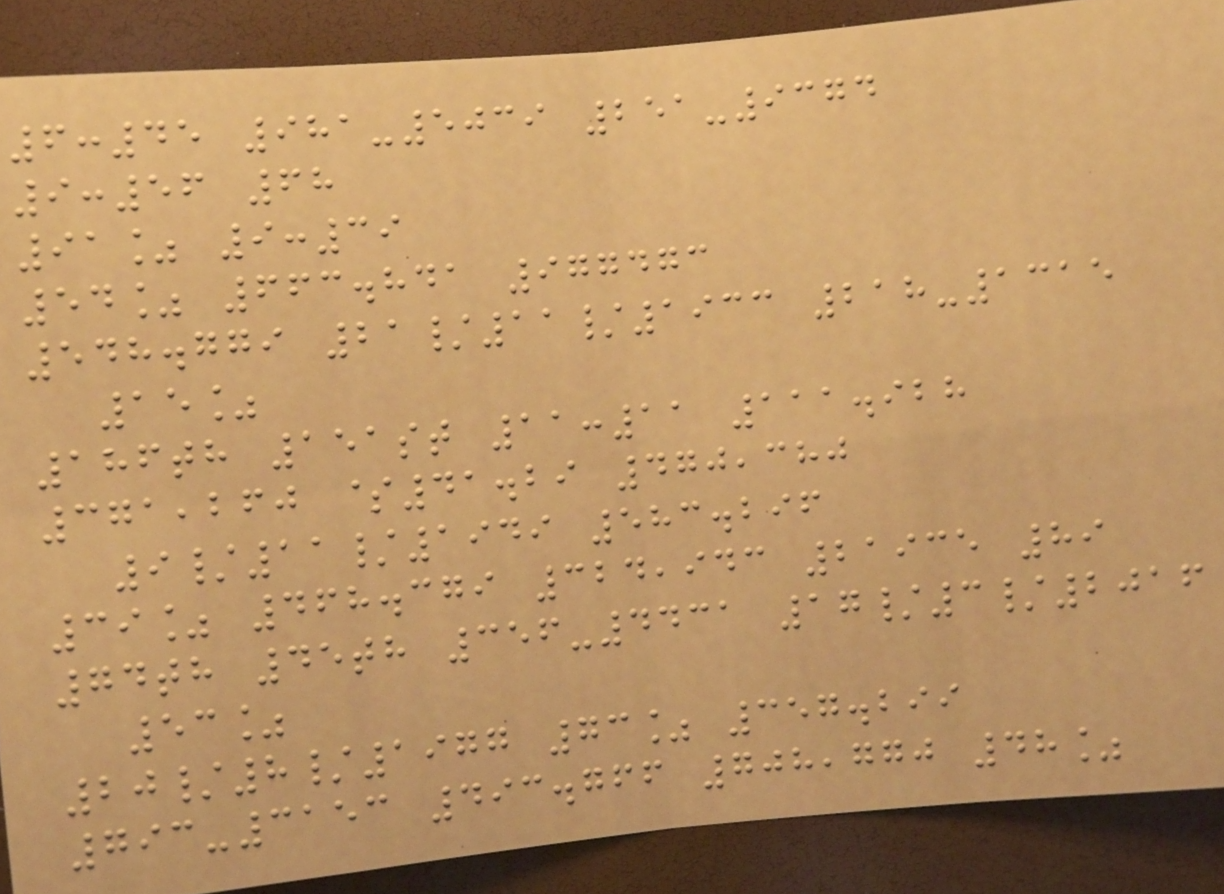6:45 981-5039 251-9374
9:56 68
91% 9:39
54% 663.841 977473
548.779 21/11/1933 218-1315
15%
186th 151st 11:11 111.928
371,260 $41.29 470,380
9/11/1949 583.296
39% 468.379 324,943 21935 89
74th 45th 356-4431 17/3/2016
53%
20/8/1977 73% 357.299
793-3153 493.766 708,770 48%
